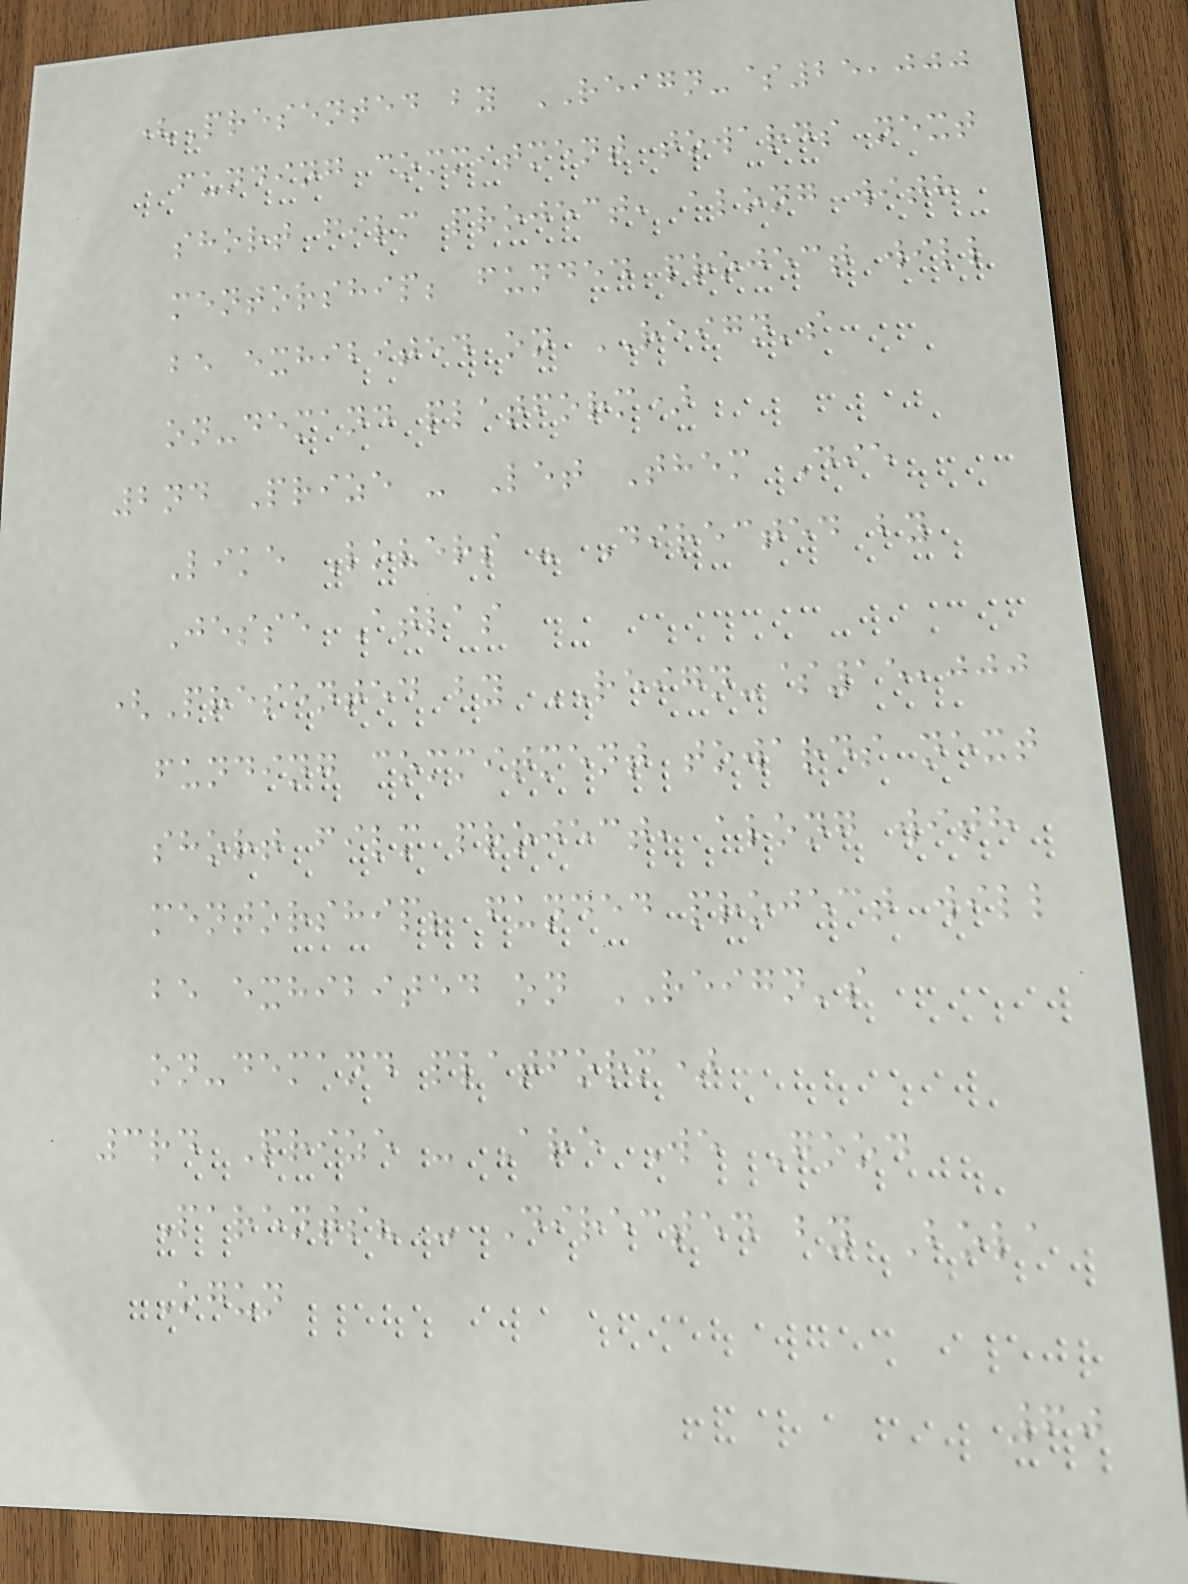(Presented by REIGN-$25,000
funding commitment towards next
short film project, along with
mentorship; funded project will
be exhibited on REIGN's
on-demand platform)
2nd Prize - Let Them Die
Like Lovers - Directed by
Jesse Atlas
(Presented by REIGN-$15,000
funding commitment towards next
short film project, along with
mentorship; funded project will
be exhibited on REIGN's
on-demand platform)
3rd Prize - Are We Good
Parents? - Directed by Bola
Ogun
60
